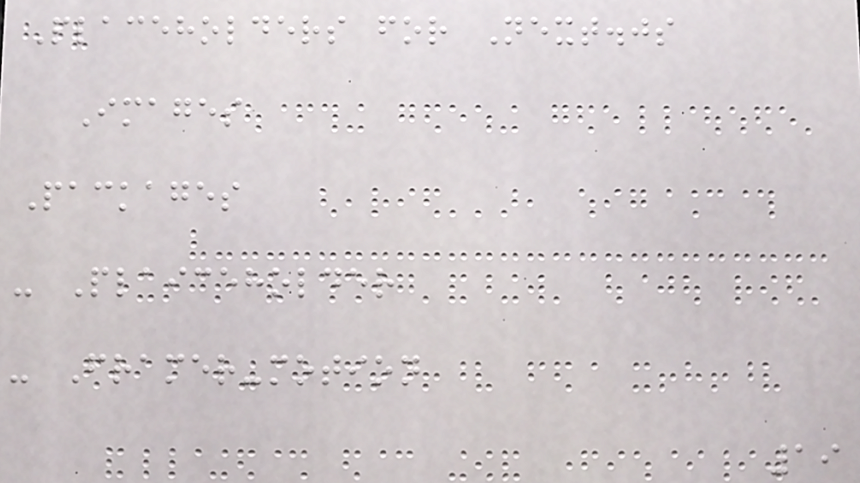Placeholders for Next.js
Images
Packages
- Plaiceholder
- Framer-motion
19
